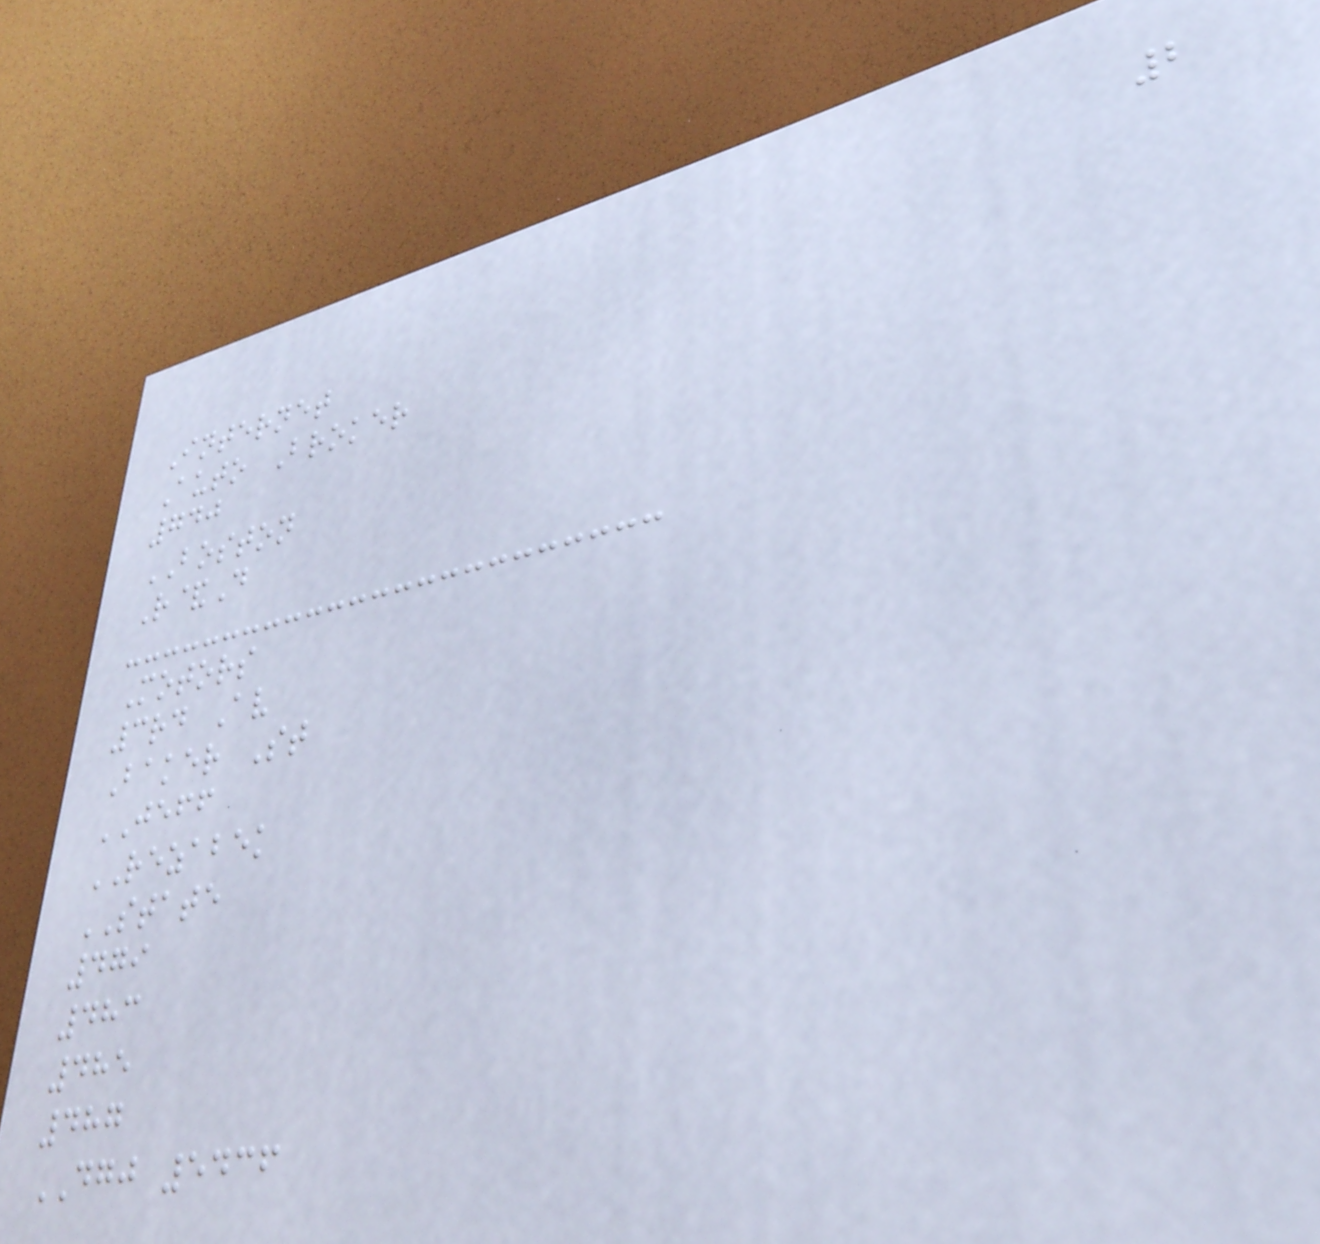2
Internet
Auto Broker
740
BOSTON
R&D
Motors
3rd Av
Baker St
JEFF
REZABEK
STATE
479
483
485
487
DGJ 5436
